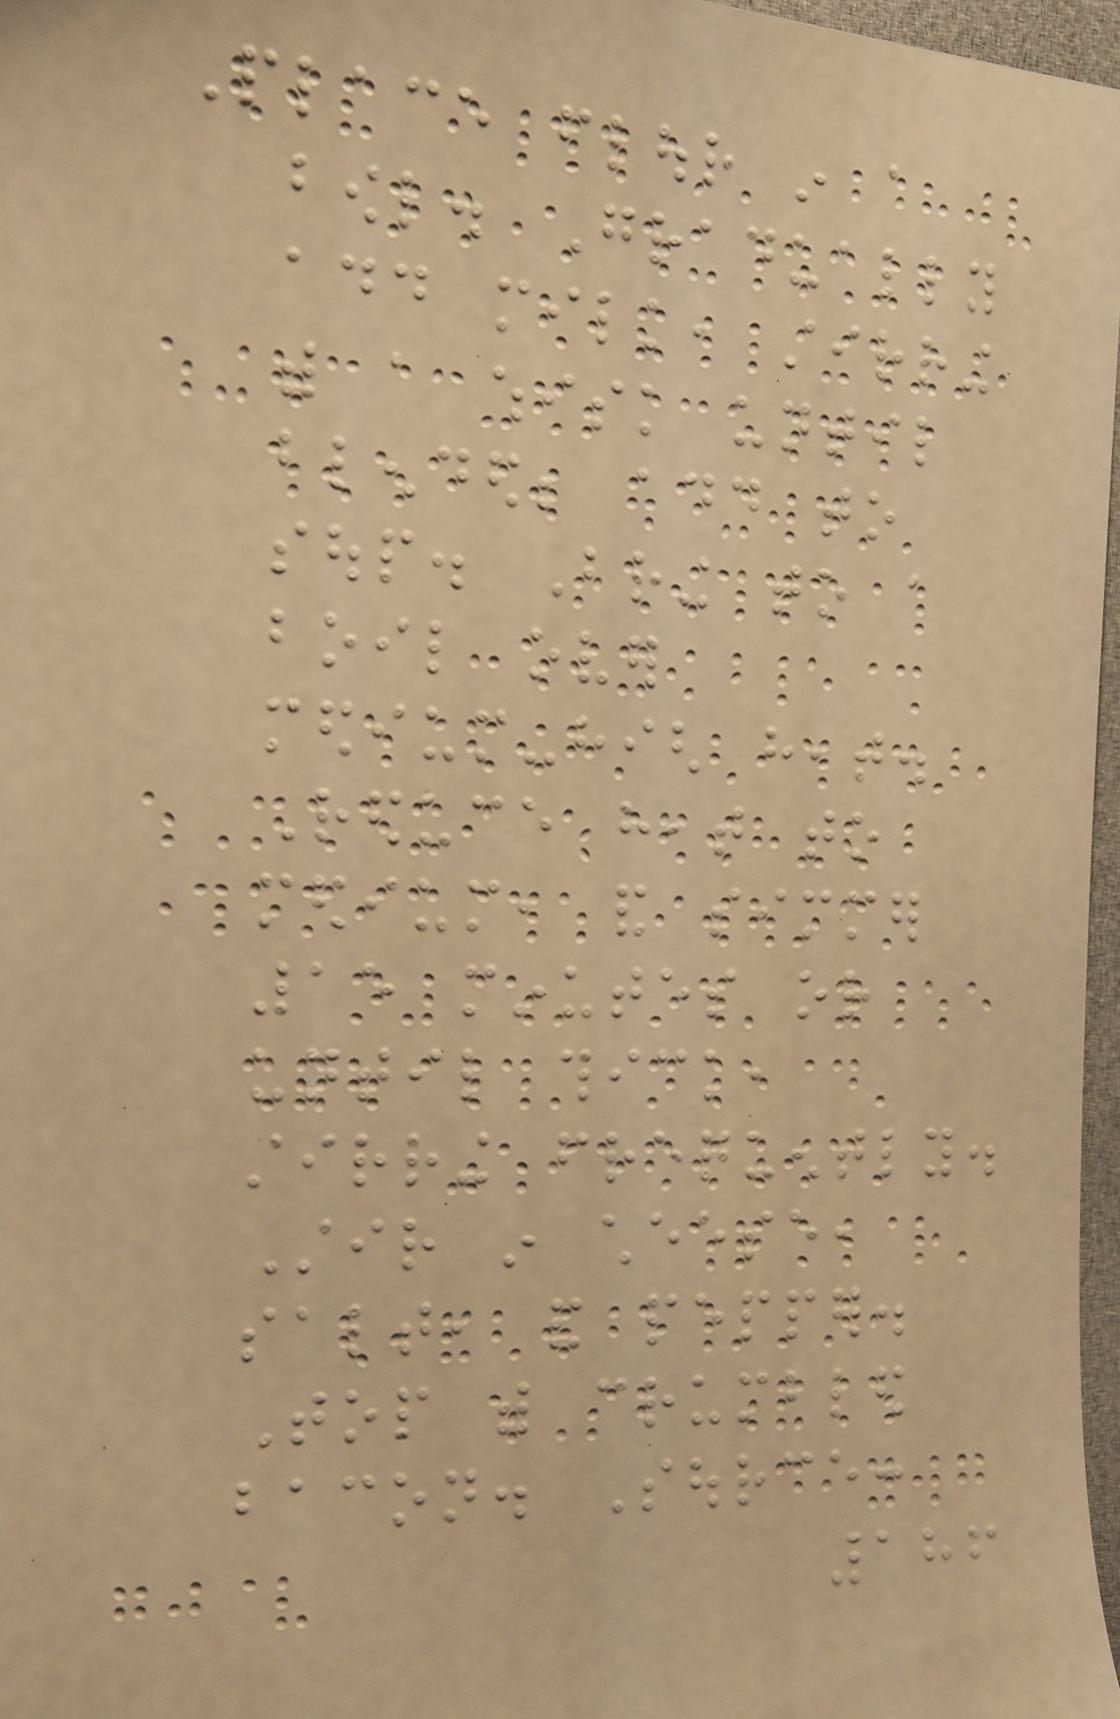Place flour in a
bowl. Gradually
add milk, stirring
with a whisk until
blended; add to
soup. Bring to a
boil over
medium-high heat.
Reduce heat to
medium, and simmer
15 minutes or
until thick,
stirring frequently.
Stir in cheese,
salt, and pepper.
Top with crumbled
bacon. Source:
186
